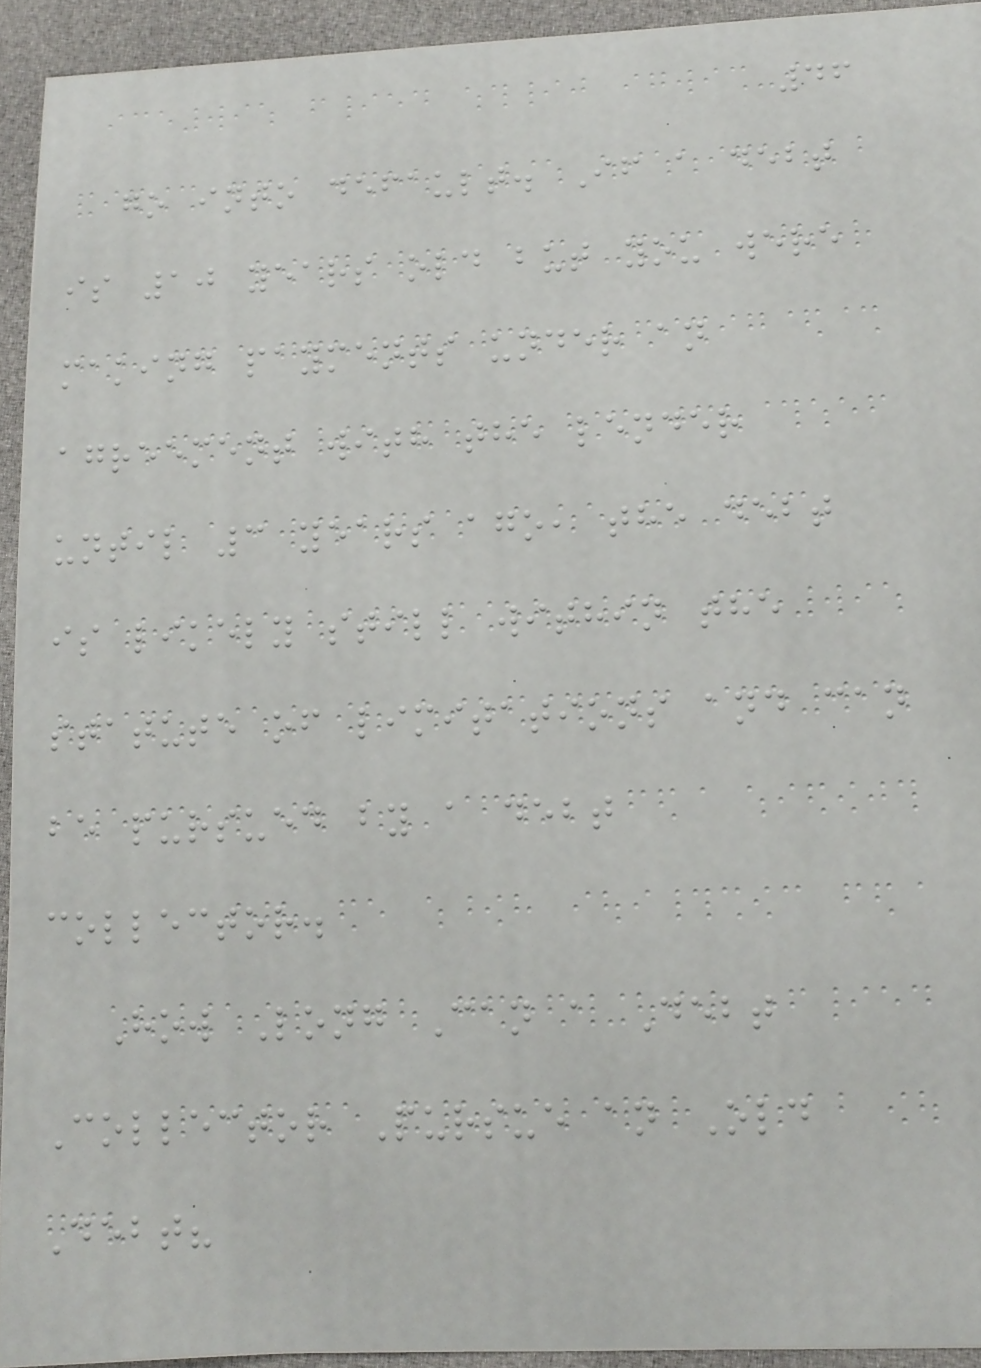46
go into default. If a debt
is 10 years old but you were
making payments under an
agreement with the lender
until 3 years ago, the debt
is likely still within the
statute of limitations and can
be pursued by a debt
collector.
How Long Can a Debt
Collector Pursue an Old
Debt?
